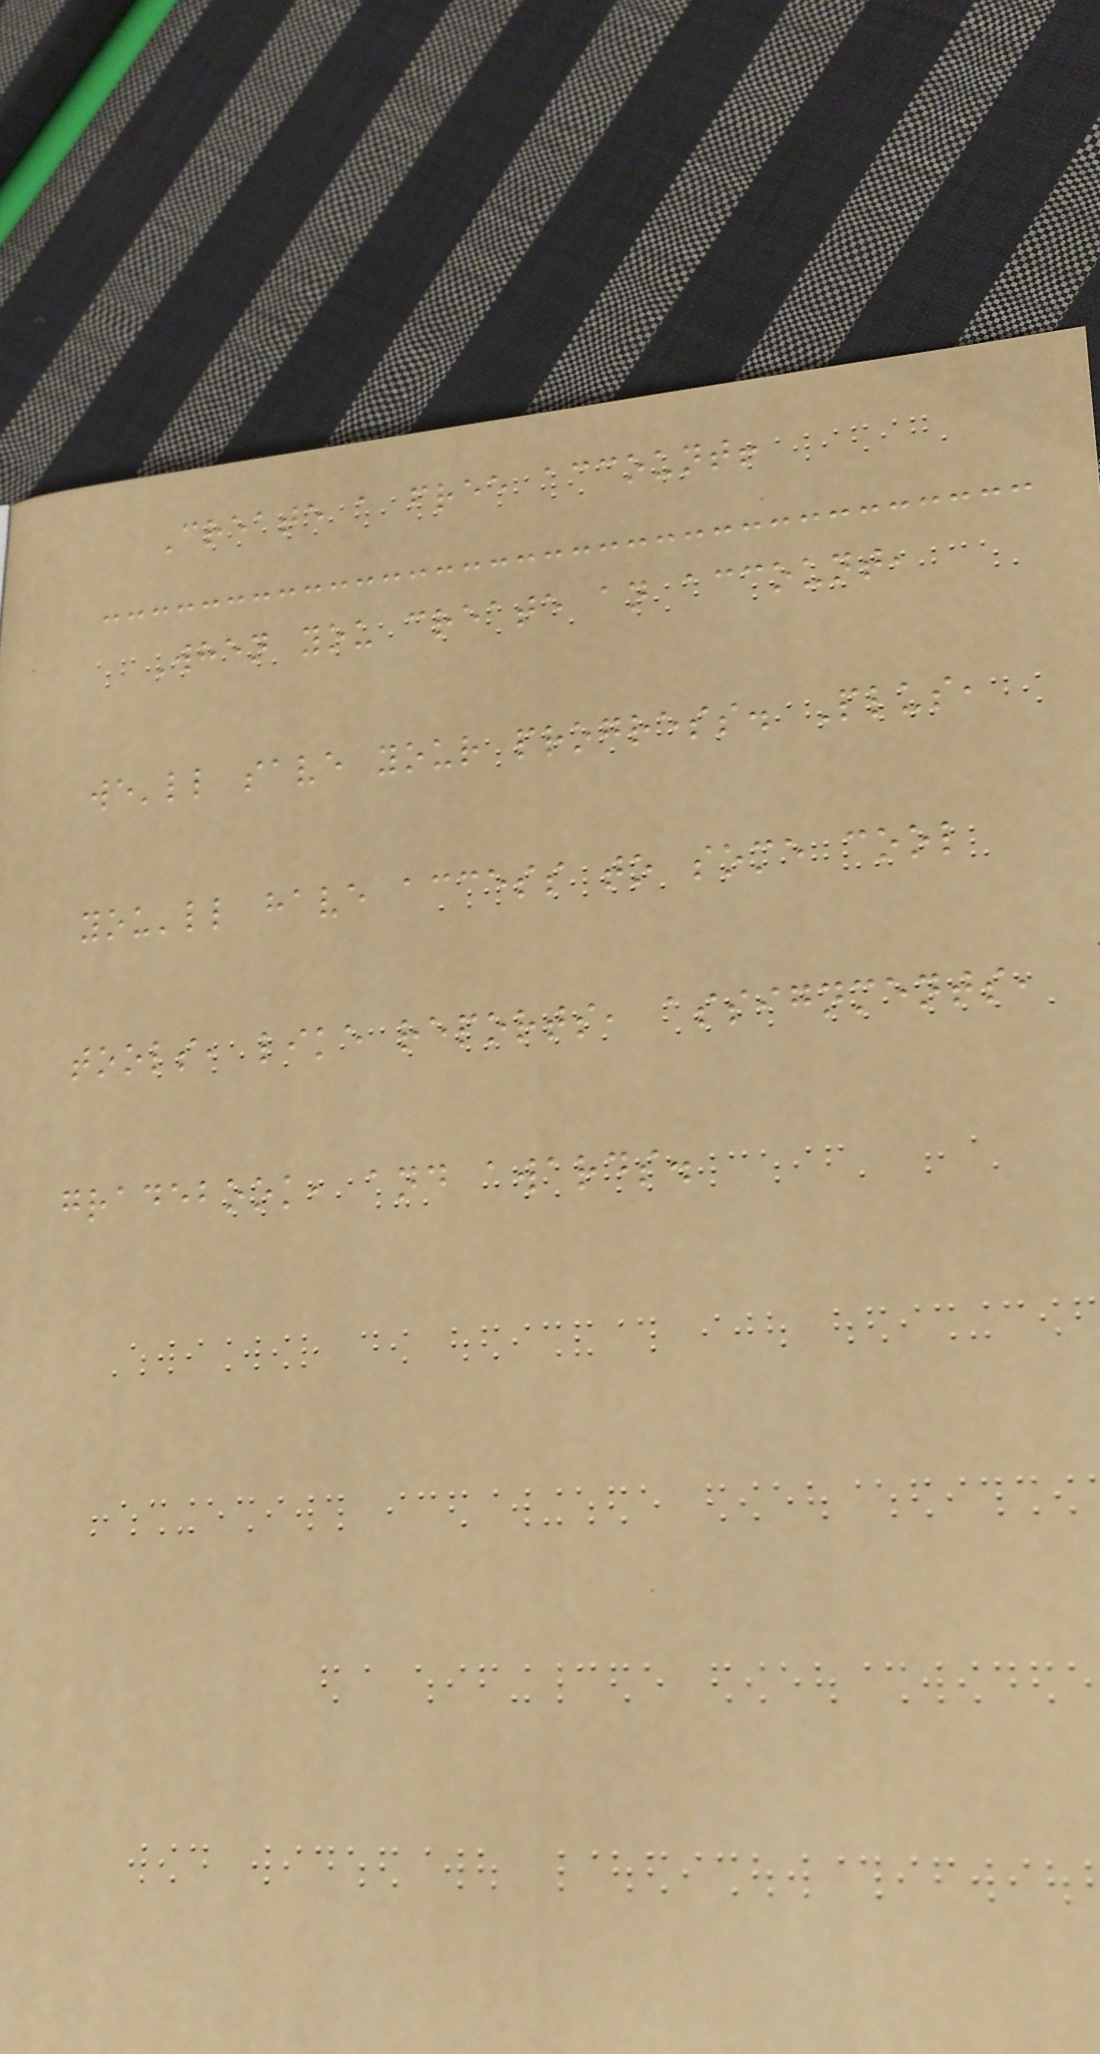Create a free account!
When you create an account,
we'll save your progress. Plus,
you'll have access to some cool
tools, like reports, assignments,
gradebook, and awards.
